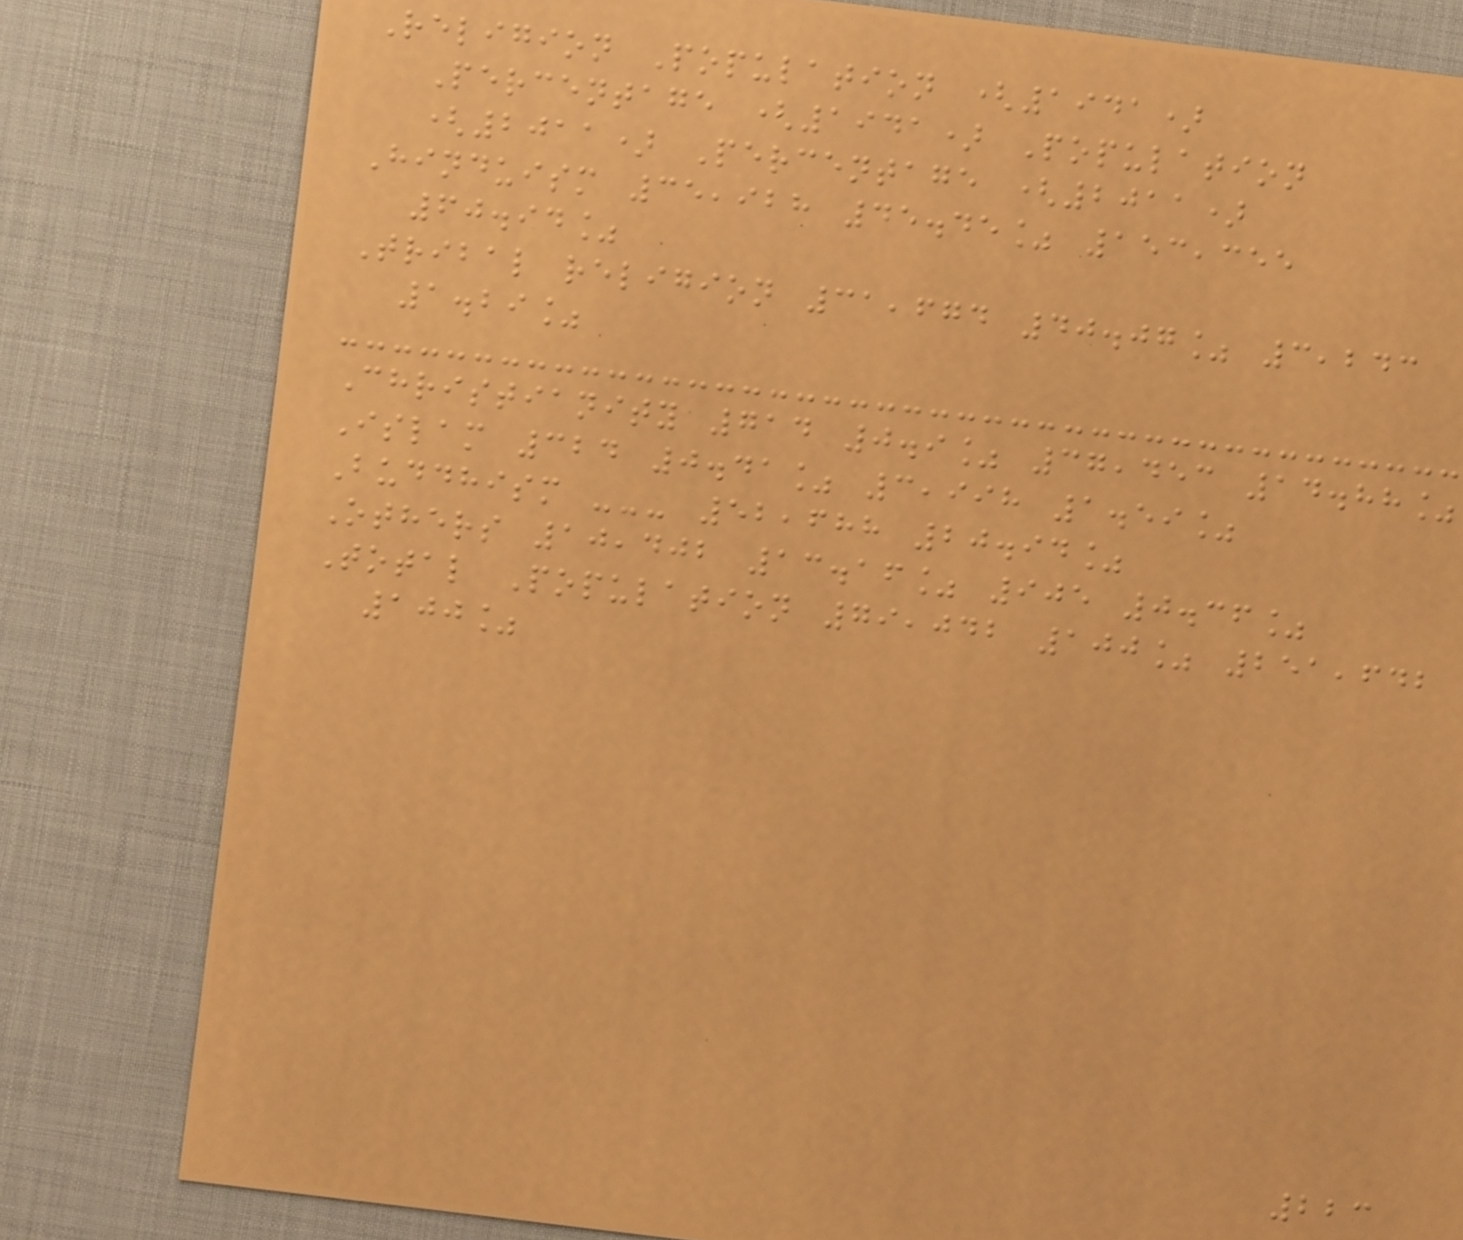Religion Population (1941)
Percentage (1941) Population
(2011) Percentage (2011)
Hinduism 35,928 45.45% 153,355
60.94%
Tribal religion 31,674 40.07% 3,243
1.29%
Christianity 714 0.9% 37,453 14.88%
Islam 324 0.41% 3,998 1.59%
Buddhism --- 52,688 20.94%
Others 10,402 13.16% 905 0.36%
Total Population 79,042 100% 251,642
100%
223
